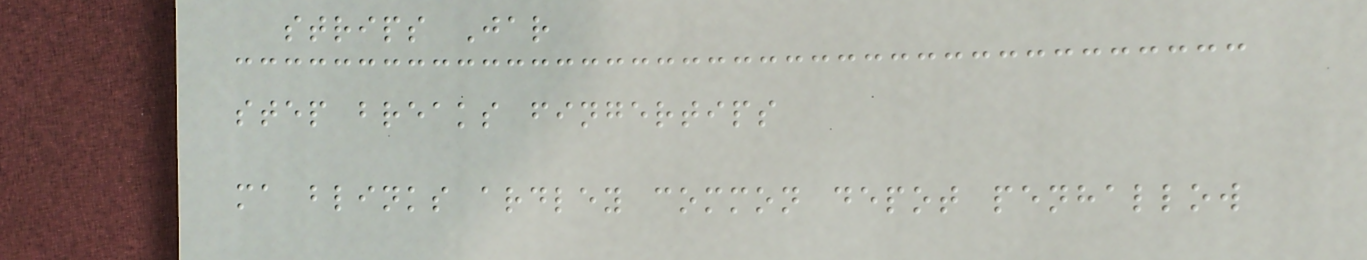strips Jar
step breaks fingertips
ma blinks ardley common depot penhallow
